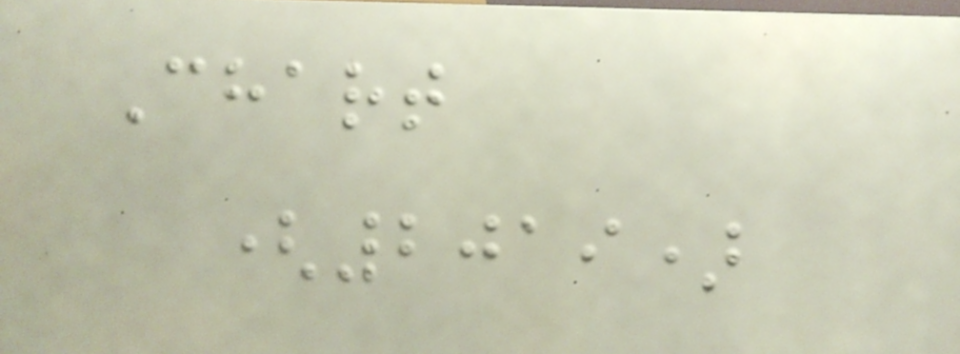Chart
(2019)
